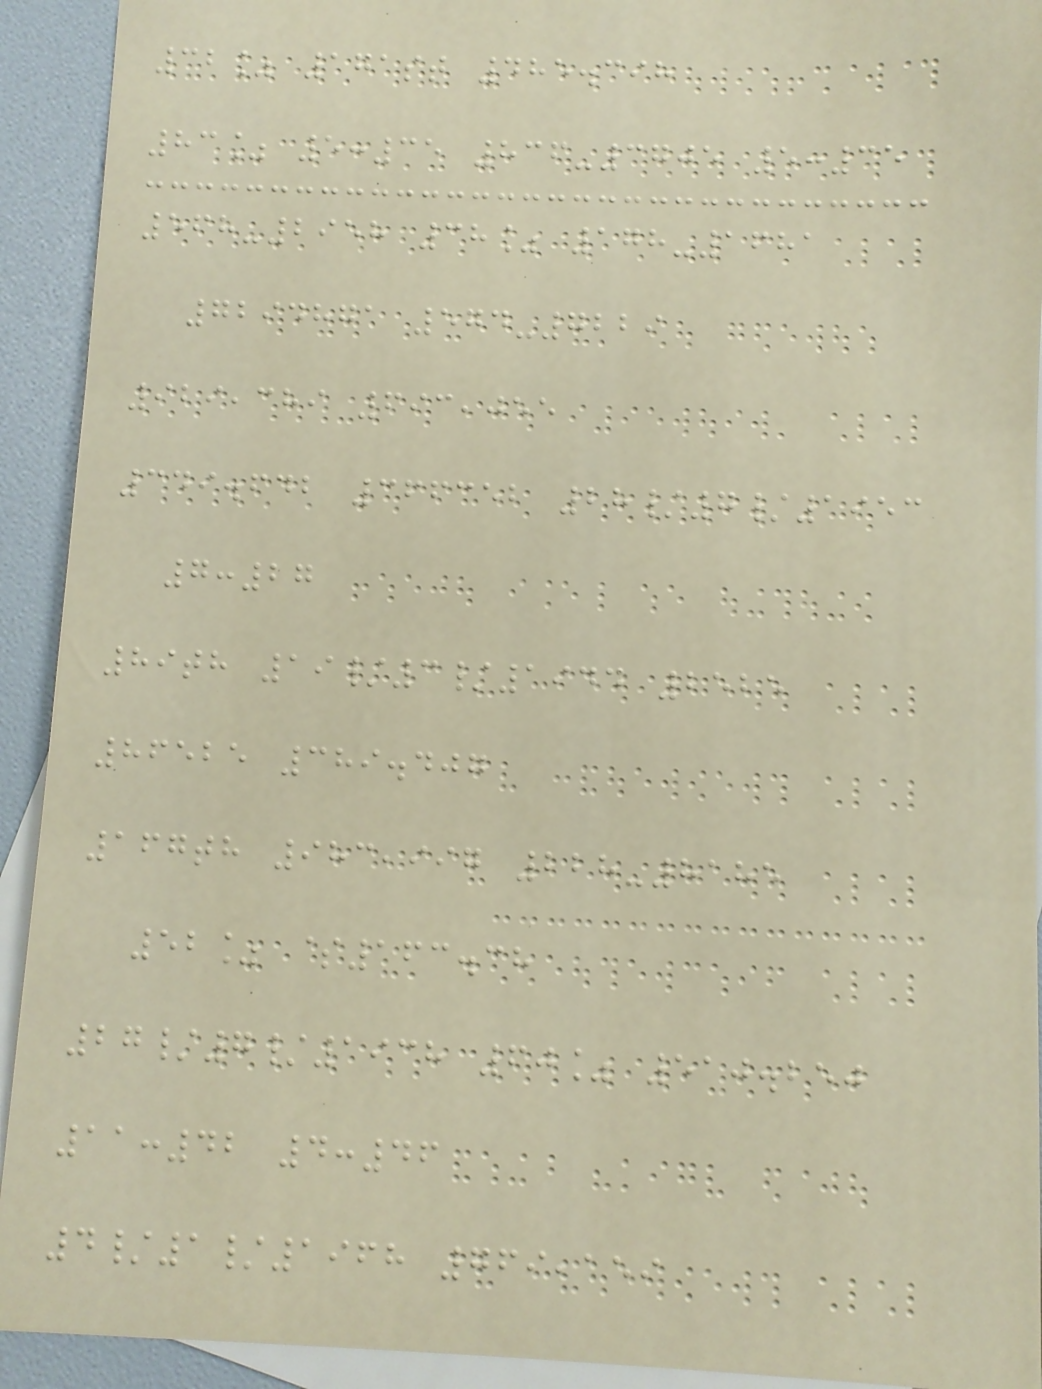32% 171st 485.398
83% 5:35 836-3705 5:35
568-2958 38% 178-1681
7294871 574-7229
929,389 693,055
349.642 366352 28/7/1953
7:27
89th 19/3/1944 2525
86525 389.407
167th 983,997 228-8185
52% $163.38
27/7/1938 60% 510.250
11:42 4:46
4/1/1968 769,159
